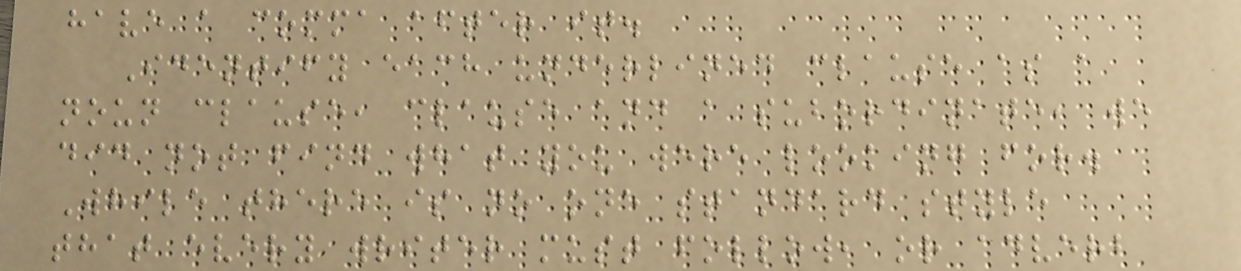have a comma after it.
Identify each underlined clause as a
noun clause, clause and a subordinate, we
did not find what you were looking for.
While there is no one standard style
that every writer must follow, or adverb
